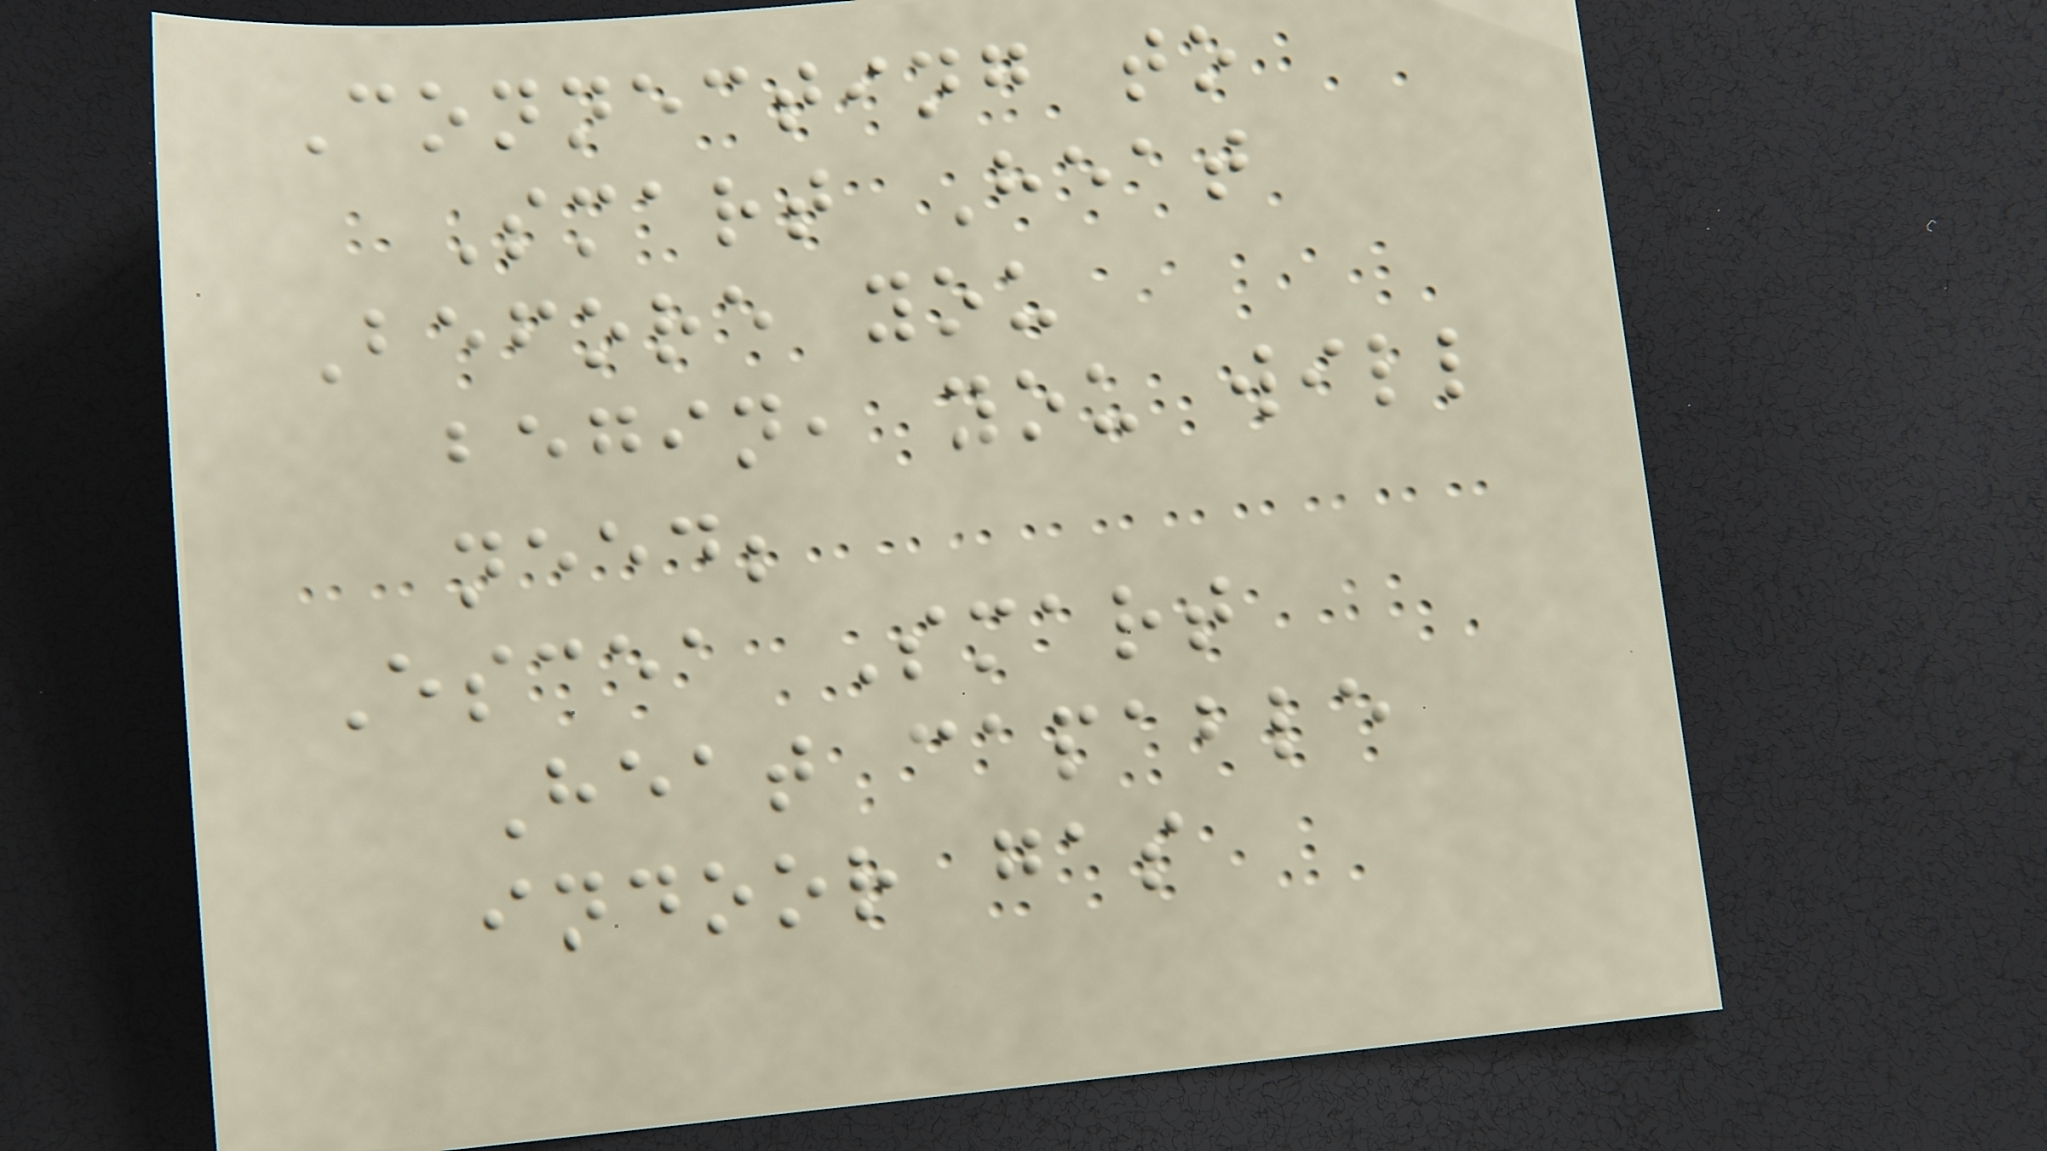Connecting to
Smart Heat
Before you
begin, you will
need;
Escea Smart
Heat capable
indoor gas
